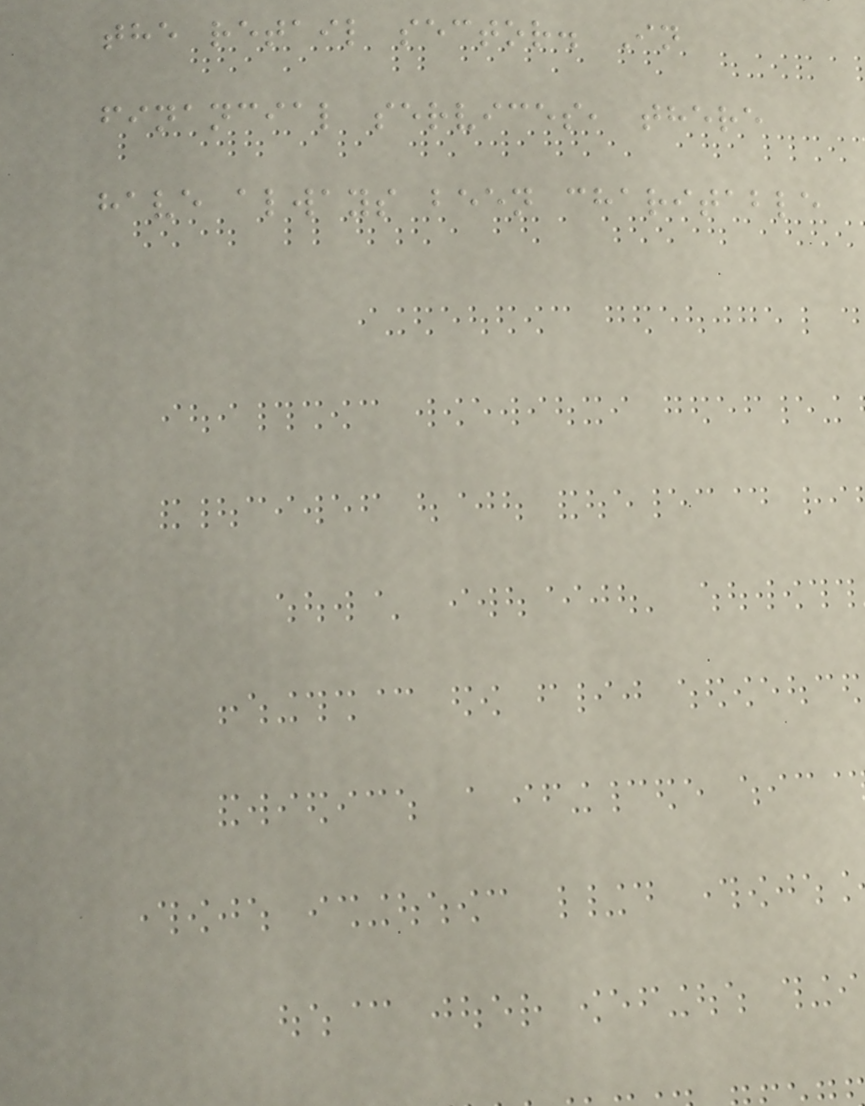the retail sector. In
financial services, there
have always been charitable
